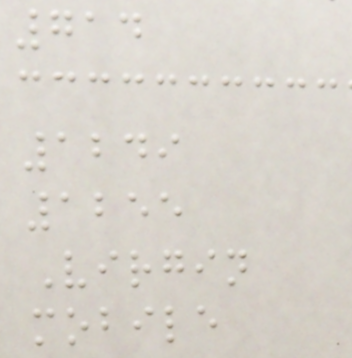714
1249
1255
Virgin
mobile
